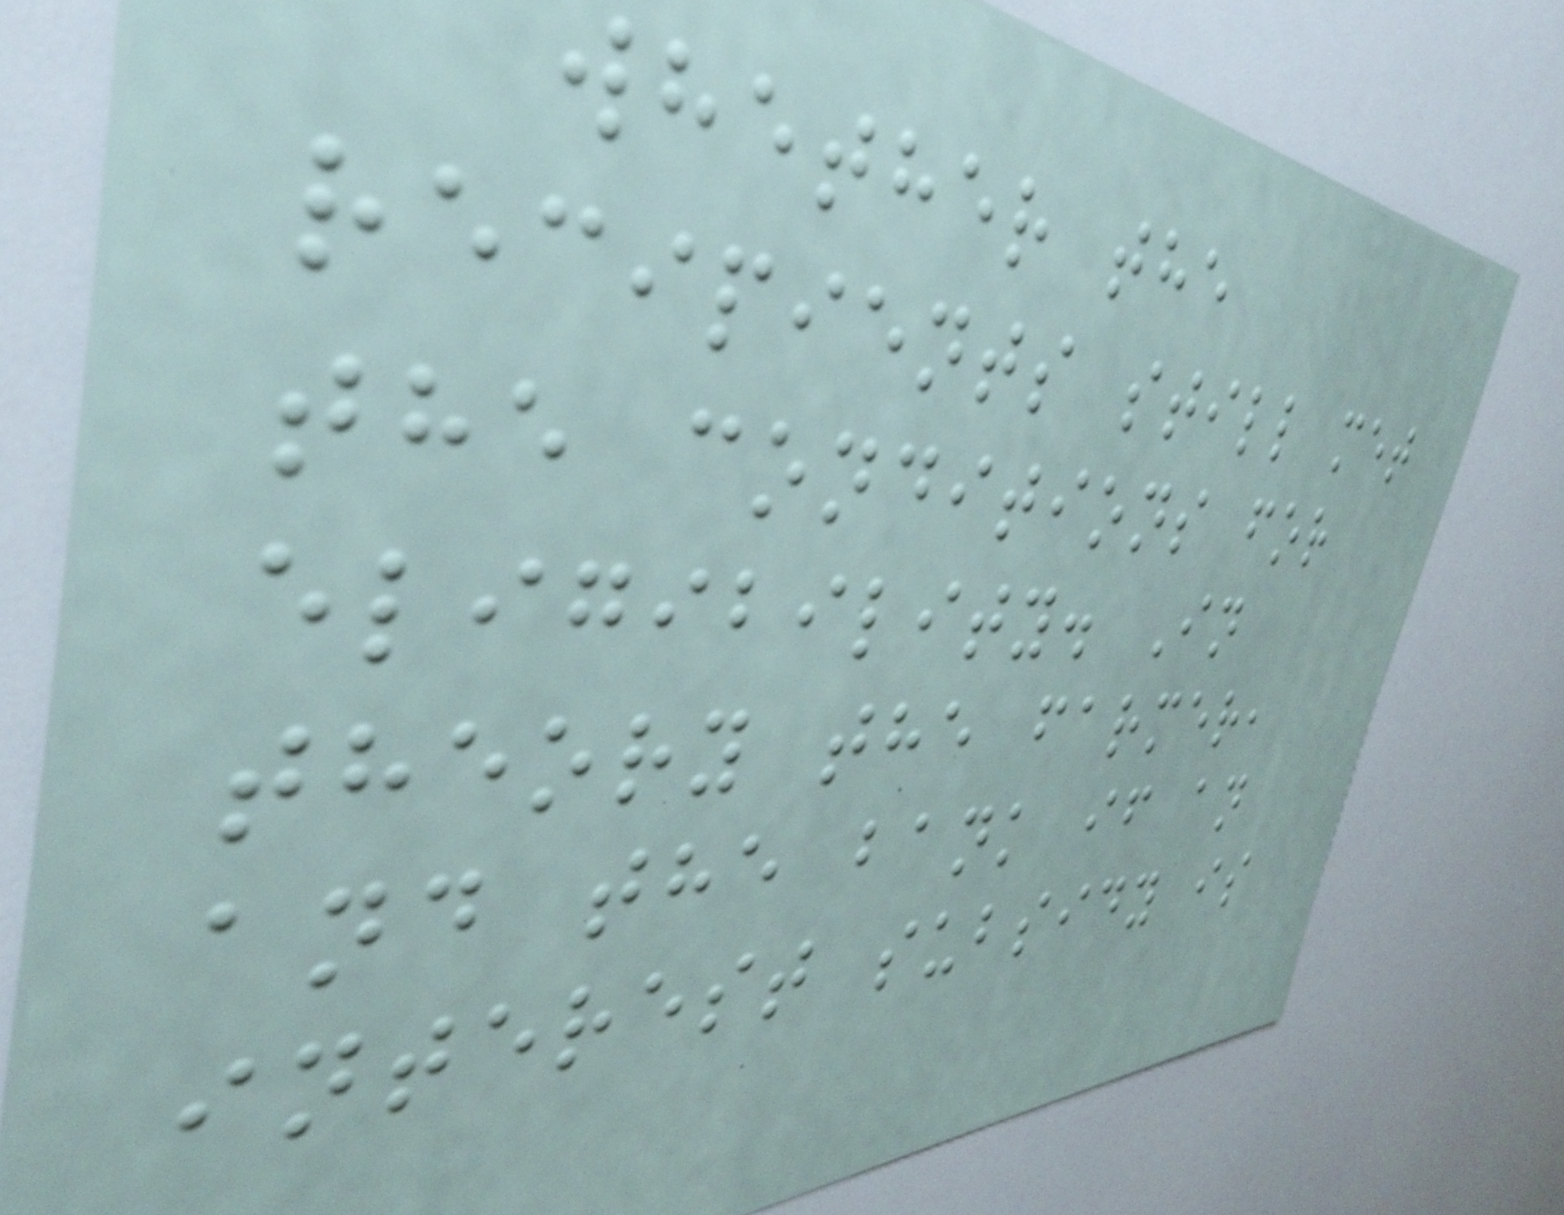whether the
recipients still met
the conditions for
eligibility. In
theory the farmer,
and the bank if an
interest subsidy is
